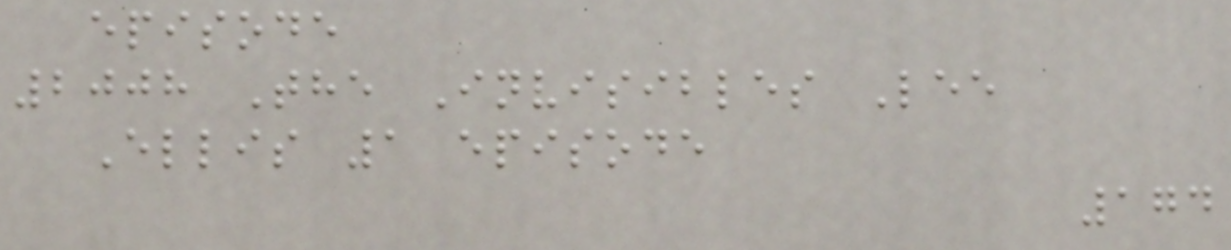episode
2008 The Invisibles Lee
Ellis 1 episode
174
